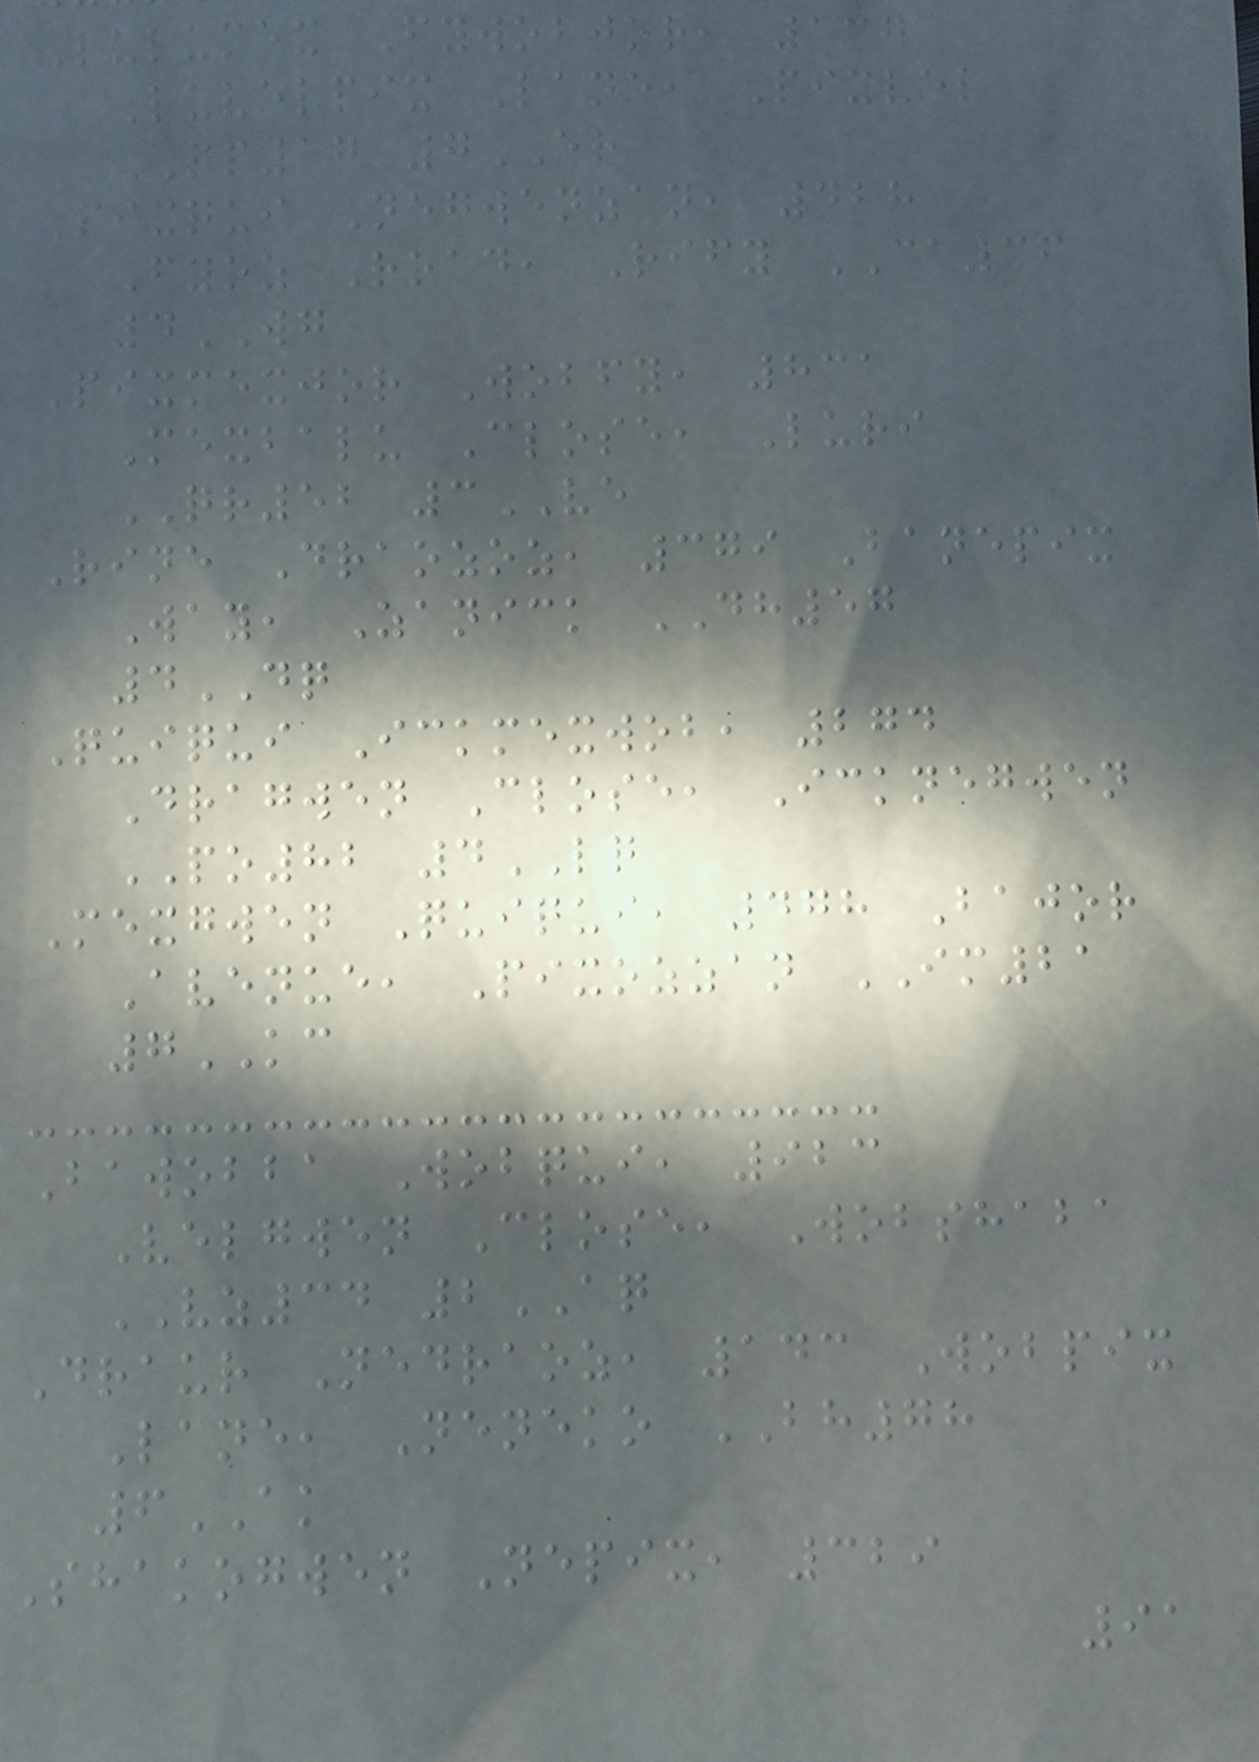Lulumex Fywobjor, 137
Luvelpix Lane, Pixvel
QP17 7ER
Pixqui Negwenzan, 428
Fyoz Road, Rify CA36
4WG
Pixmexjor Wobfy, 831
Mexbalu Close, Luri
QR52 3VE
Rine Draozoz, 379 Banepix
Way, Zanick DH57
4DQ
Quiqui Ickmexwob, 274
Dragwen Close, Icknegwen
PO82 4LQ
Mexgwen Quiqui, 478 Bajor
Avenue, Pixozzan IM21
7KC
Bawobba Wobqui, 923
Velgwen Close, Wobshaba
VZ34 2AQ
Draur Nedraoz, 143 Wobpix
Lane, Neneko BH78
6AK
Shakogwen Nepix, 329
91
